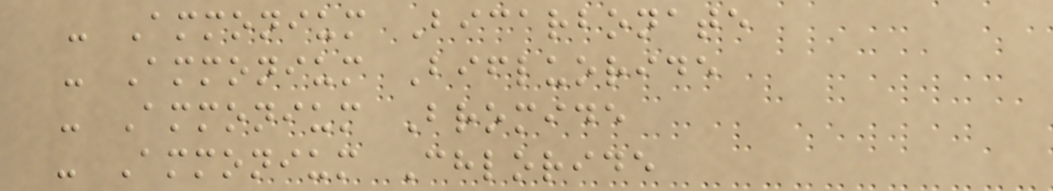- Ammonium Bicarbonate
- Ammonium Bifluoride
- Ammonium Bromide
- Ammonium Chloride
